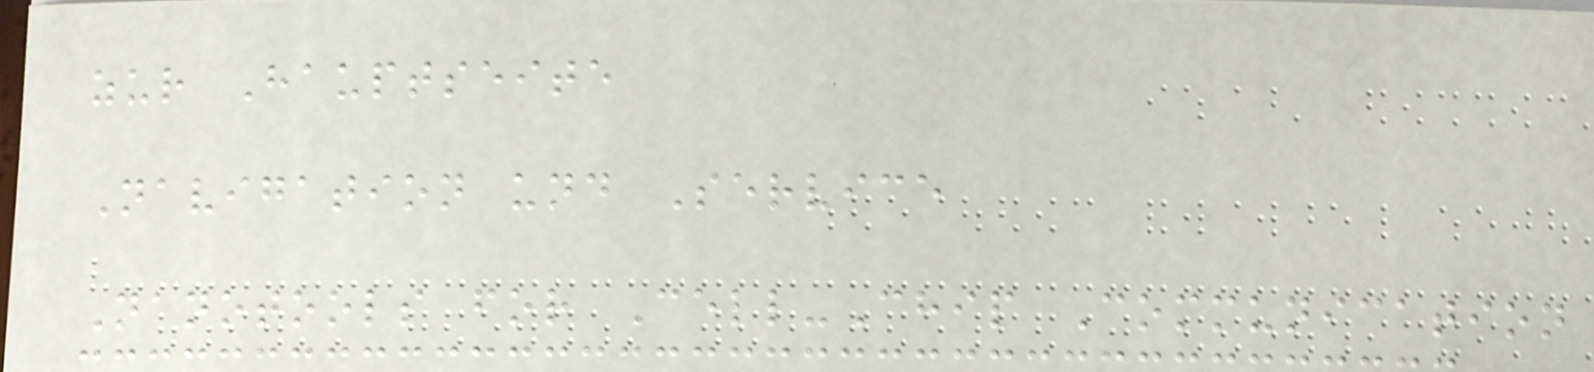zur Hauptseite
Navigation und Service
Nanotools for Cell-Chip Communication
